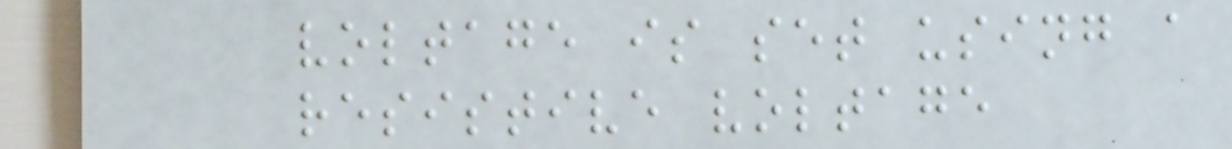voltage is set using a
resistive voltage
